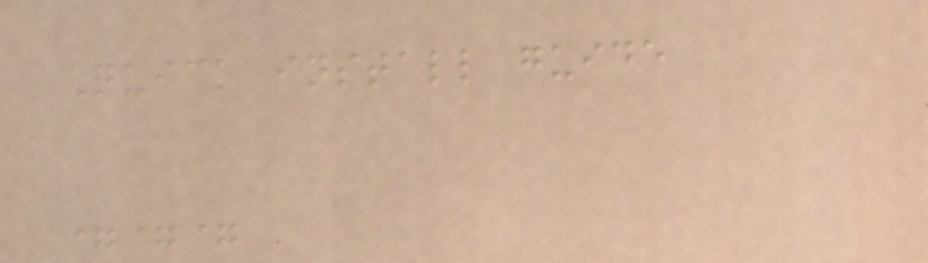Quick install guide
===
